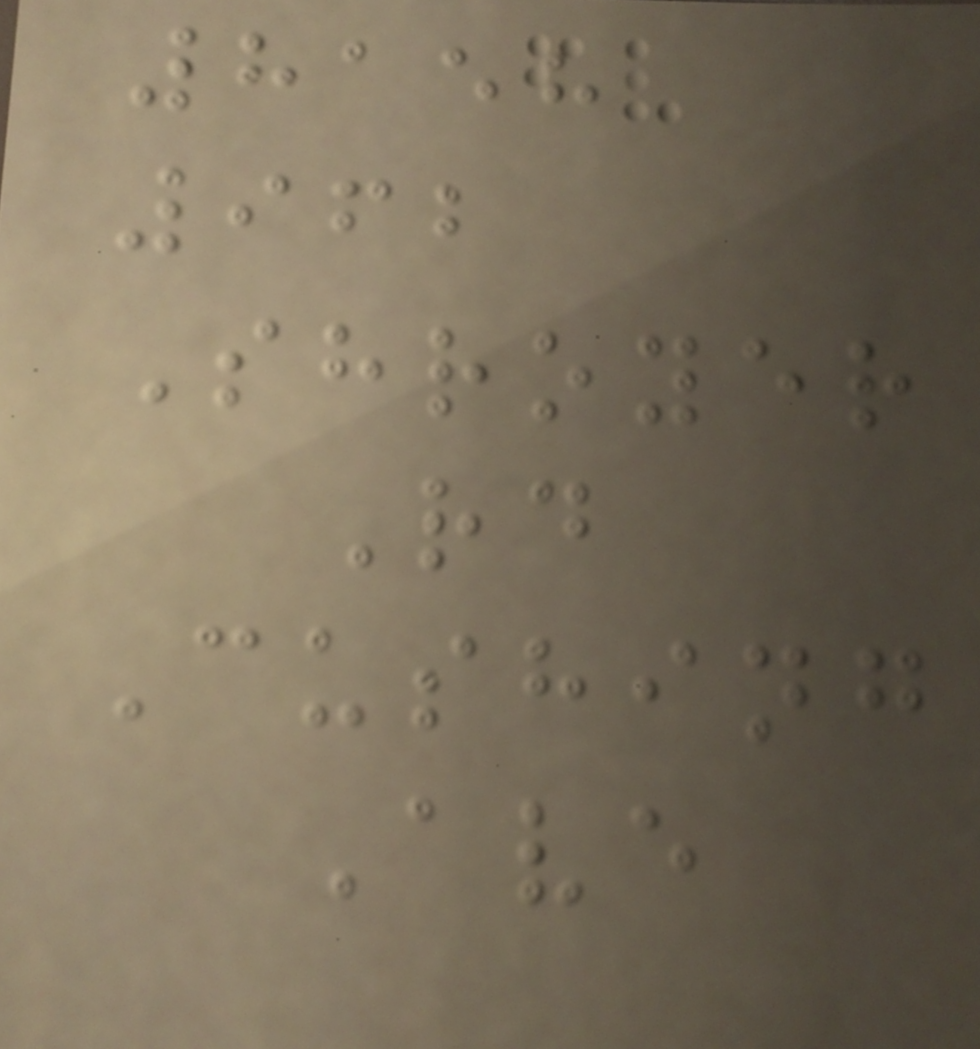8158
962
Shroyer
Rd
Cushing
Ave
